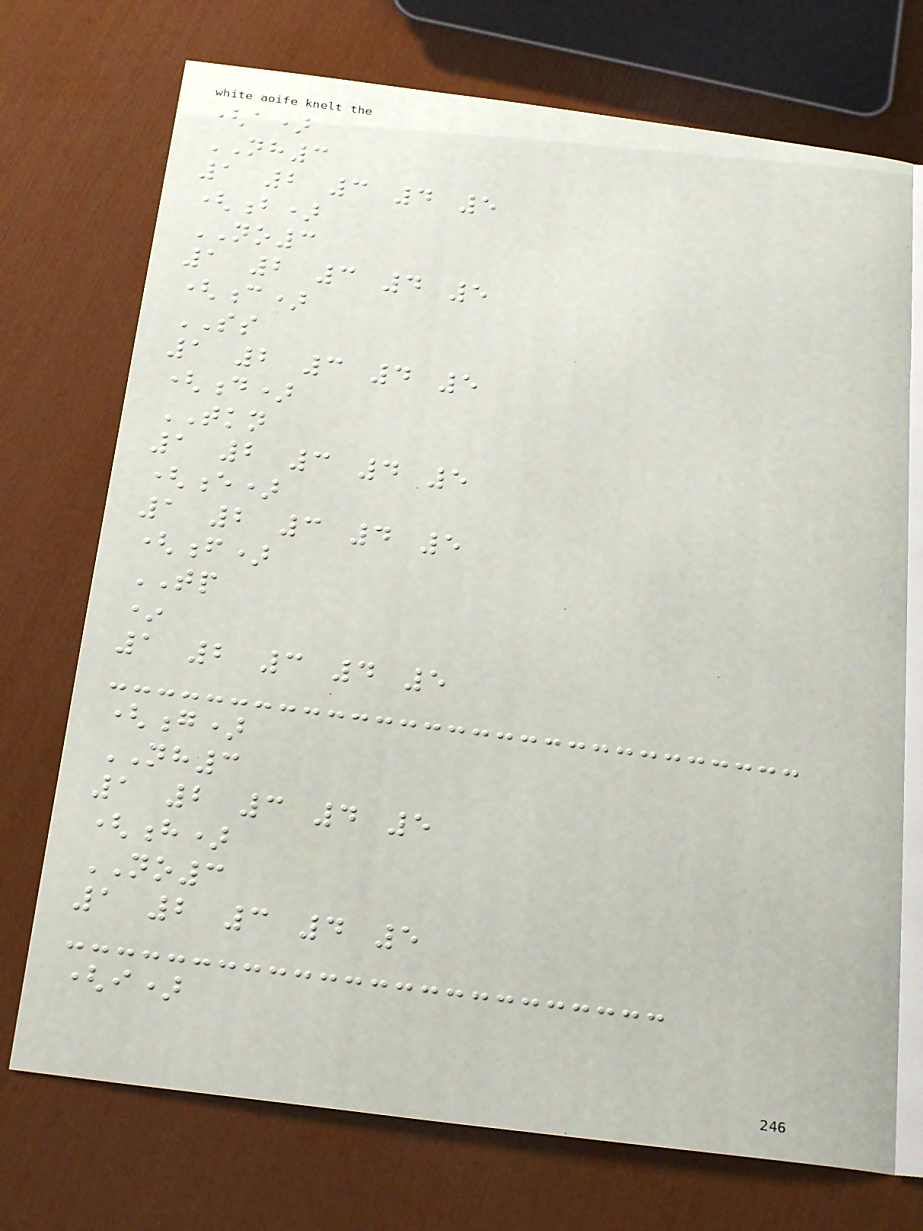(a)
NH3
1 2 3 4 5
(b)
NO3
1 2 3 4 5
(c)
SS
1 2 3 4 5
(d)
TKN
1 2 3 4 5
(e)
1 2 3 4 5
(f)
TP
*
1 2 3 4 5
(g)
NH3
1 2 3 4 5
(h)
NO3
1 2 3 4 5
(i)
